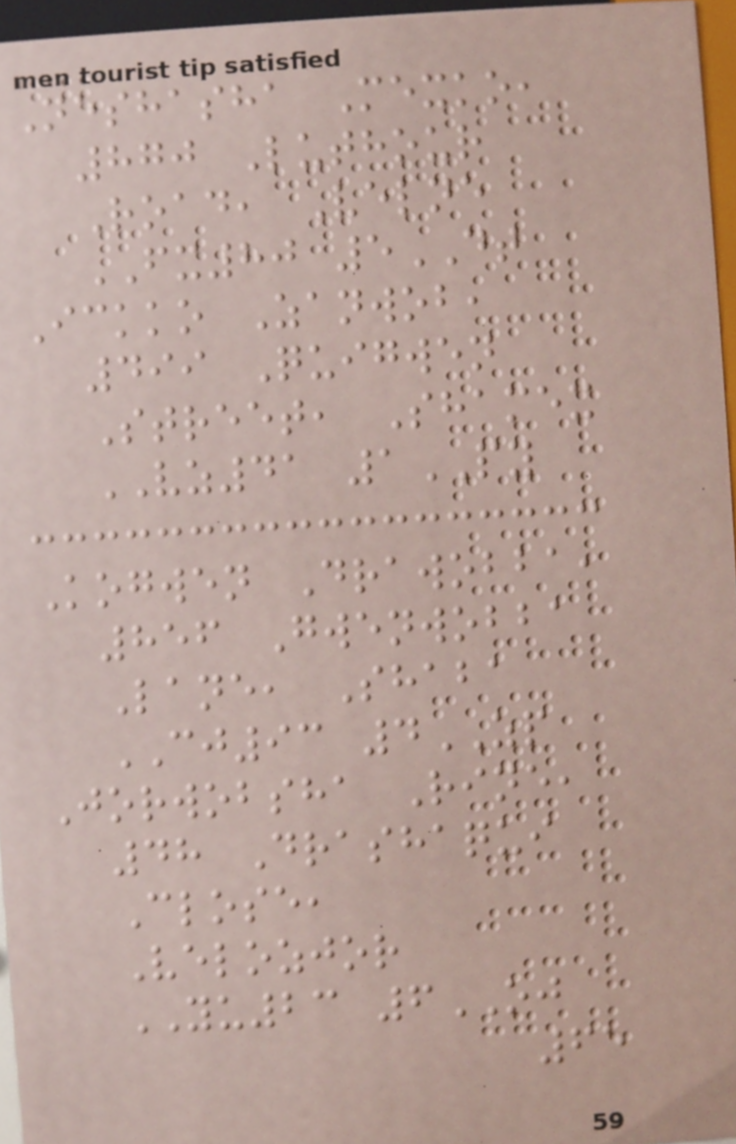Neshasha Mexko,
870 Luthour
Road, Velne
FX80 5DT
Ickko Zanwob,
499 Quigwen
Street, Shamex
VZ41 1PY
Kogwen Drawobba,
856 Gwenwobba
Lane, Shaba
CJ93 4ZP
Jorwobsha Rine,
48 Drashaqui
Close,
Velozjor
YU23 6OJ
65
